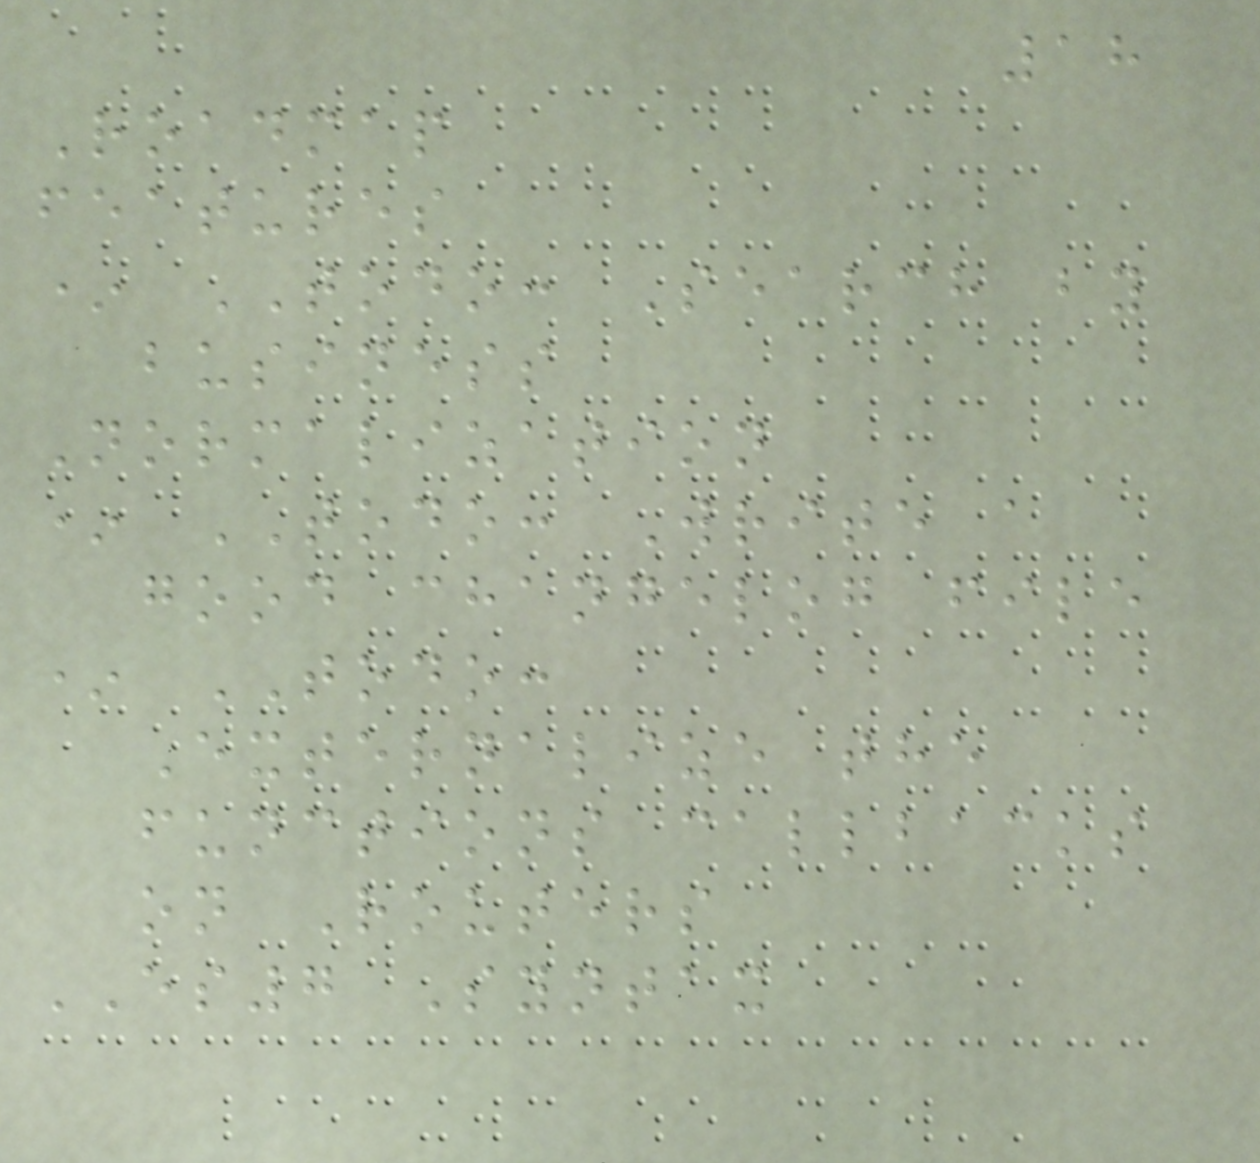18
Roadmap
features
* TODO: Search by
business
Normalization
* TODO: Write a
good changelog file
* TODO:
Externalize the
functions callbacks
on Routers
ES7 Syntax
